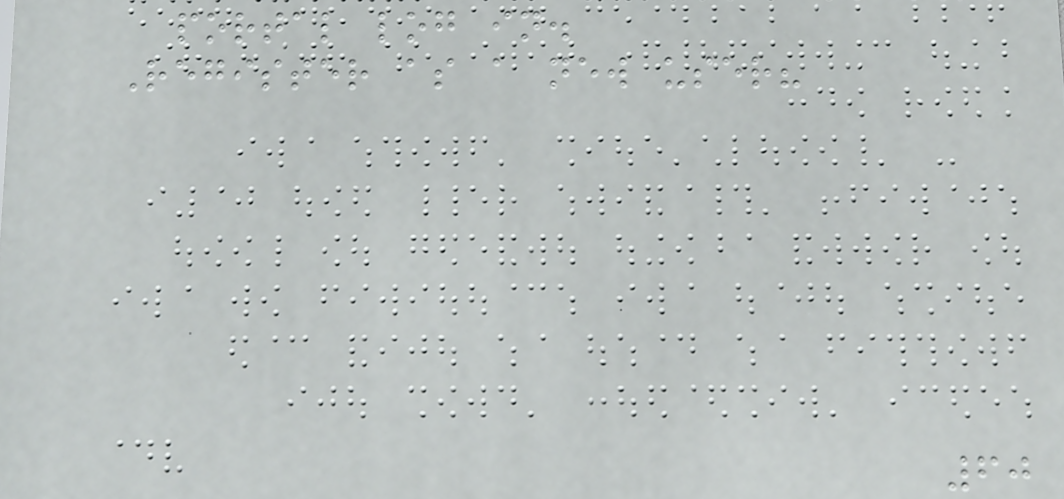portal log in.
Register as a new user?
60
